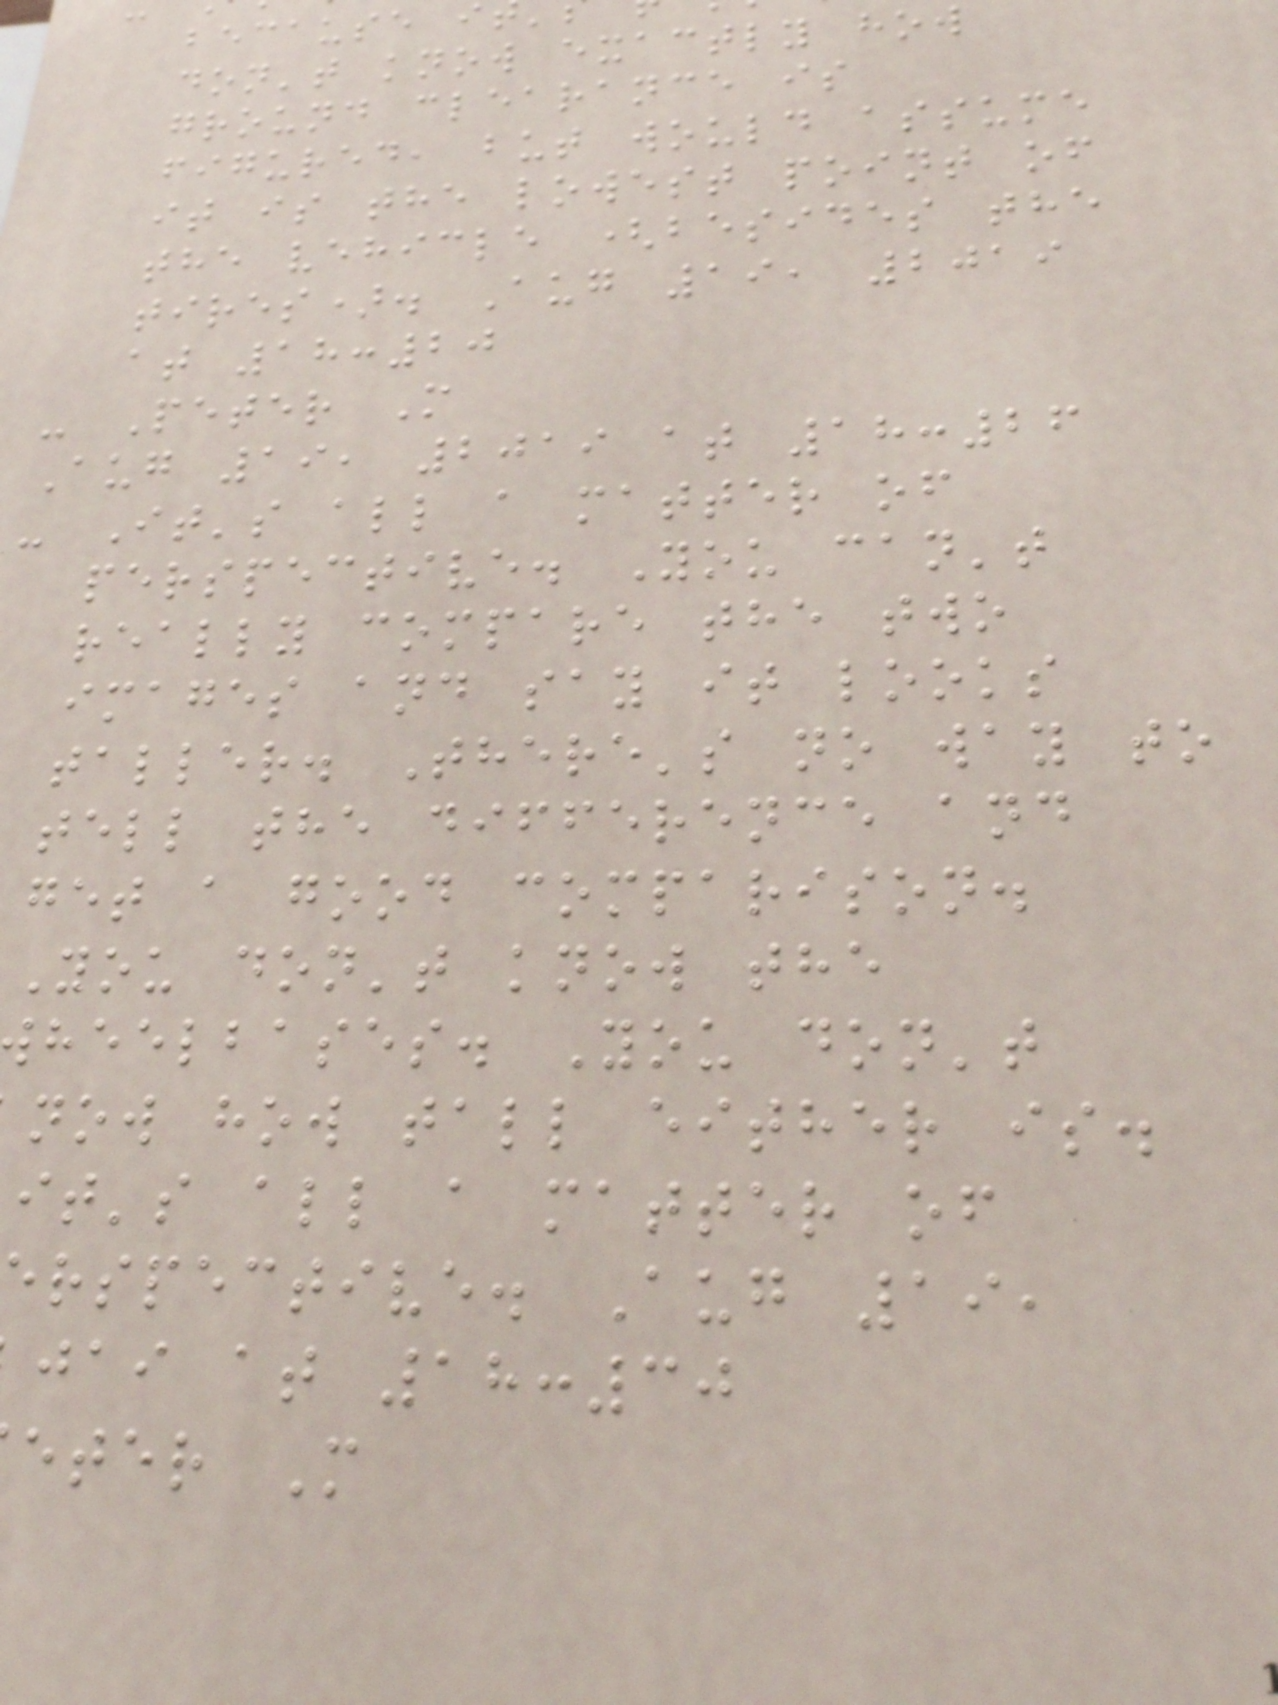because i
don't know exactly how
ground clearance is
figured, but would assume
it is the lowest point of
the vehicle (besides the
tires). Aug 19, 2019
at 18:20
- Peter M
Aug 19, 2019 at 18:26
- It's all a matter of
perspective. You can't
really compare the two
images and say it looks
taller. There's no way to
tell the difference and
get a good comparison.
You don't know the
heelbases. You don't
now how tall either is.
it's all a matter of
rspective. Aug 19,
jai at 18:30
eter M
